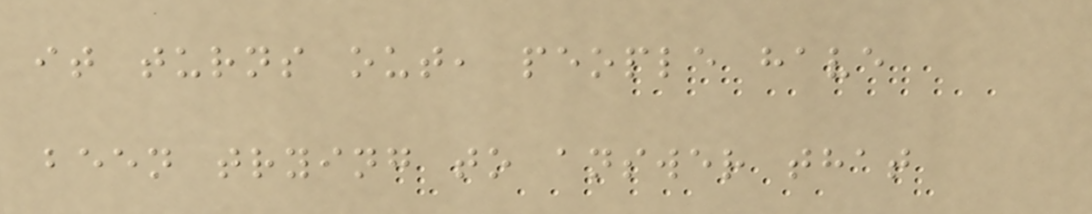it turns out, people have
been trying to answer that
